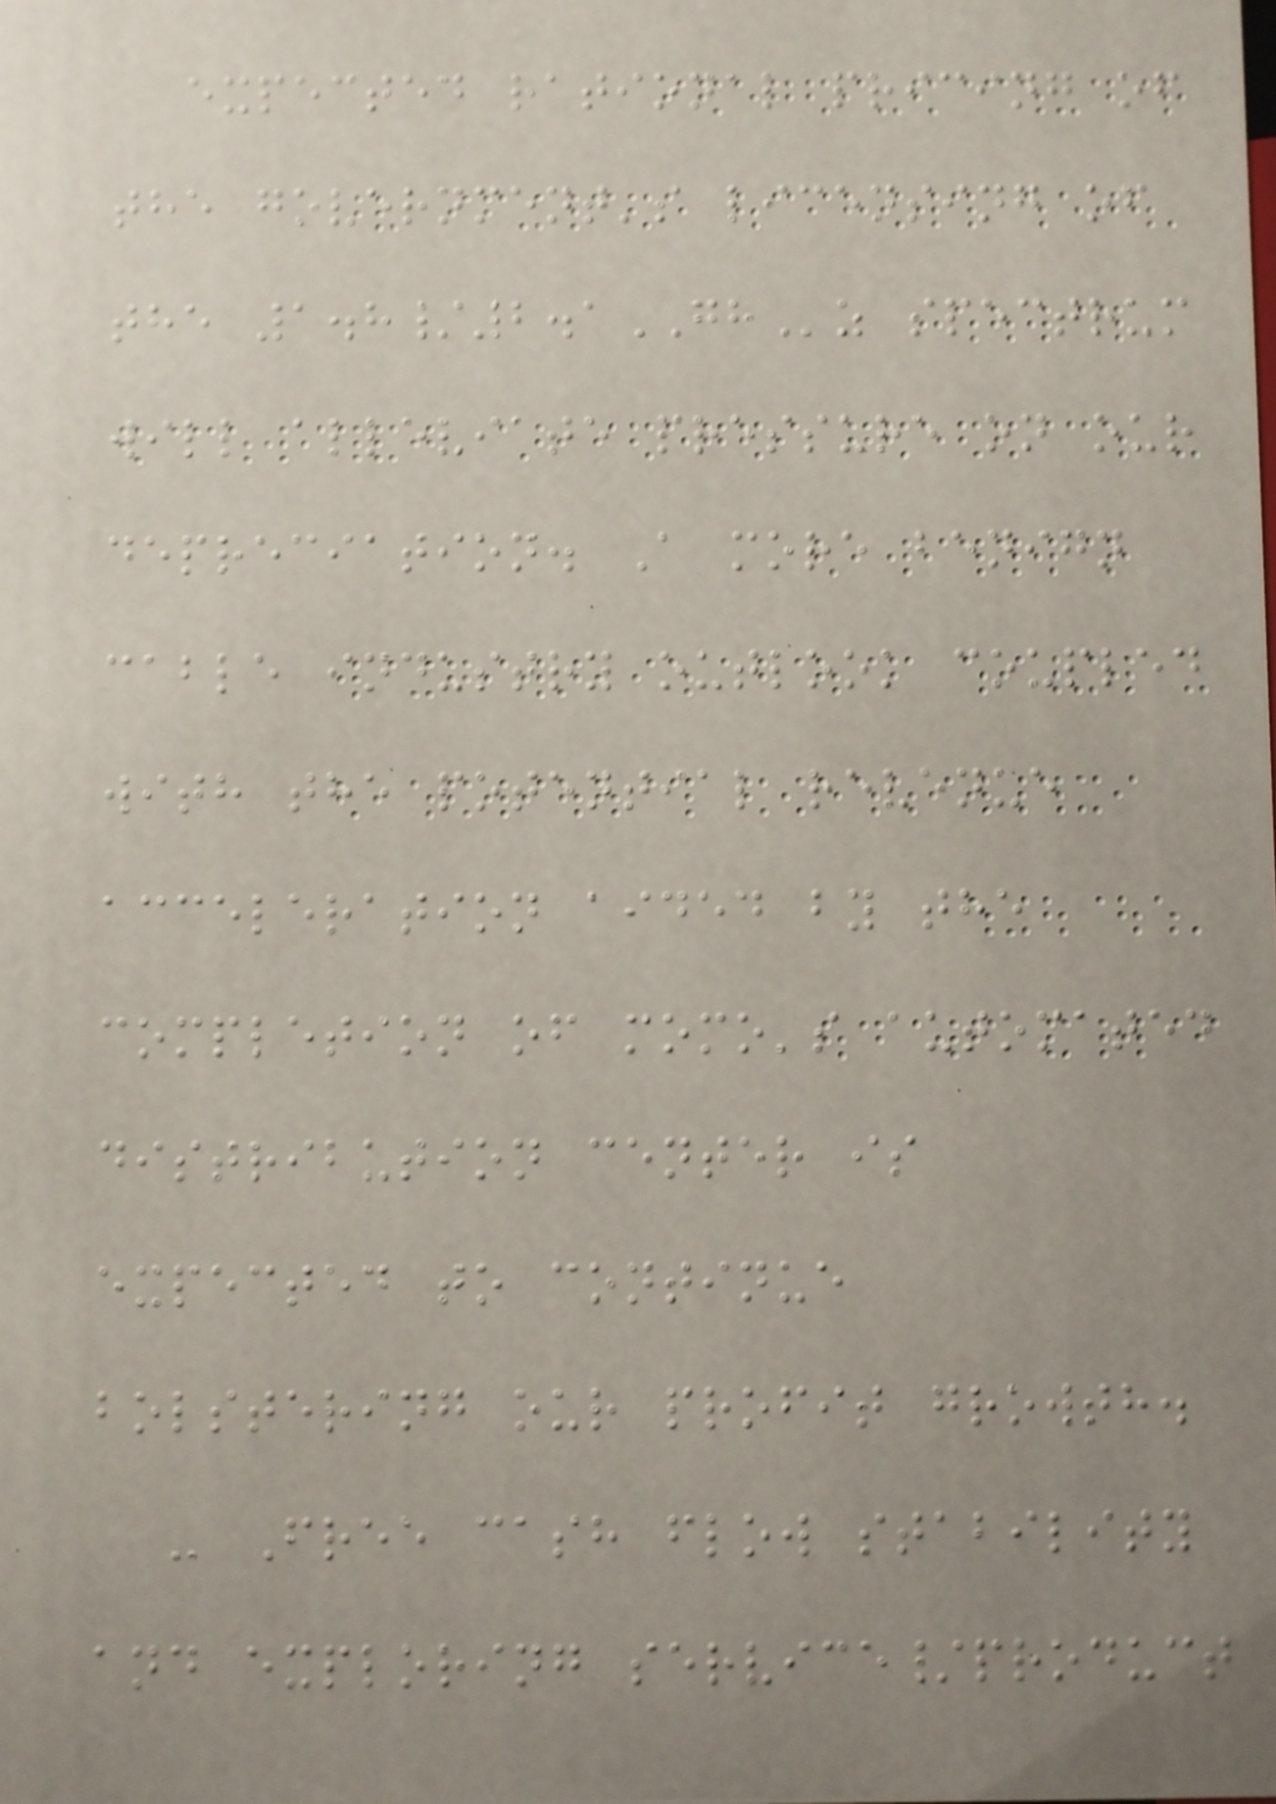expected rational pricing of
the government's licensing of
the 1.8/2.1GHz spectrum
will alleviate pressure on our
depreciation. A more benign
cable industry outlook coupled
with the potential revenue
acceleration aided by the
completion of momo's automated
distribution center is
expected to continue
bolstering our profit growth.
- Free cash flow stability
and exploring service/product
